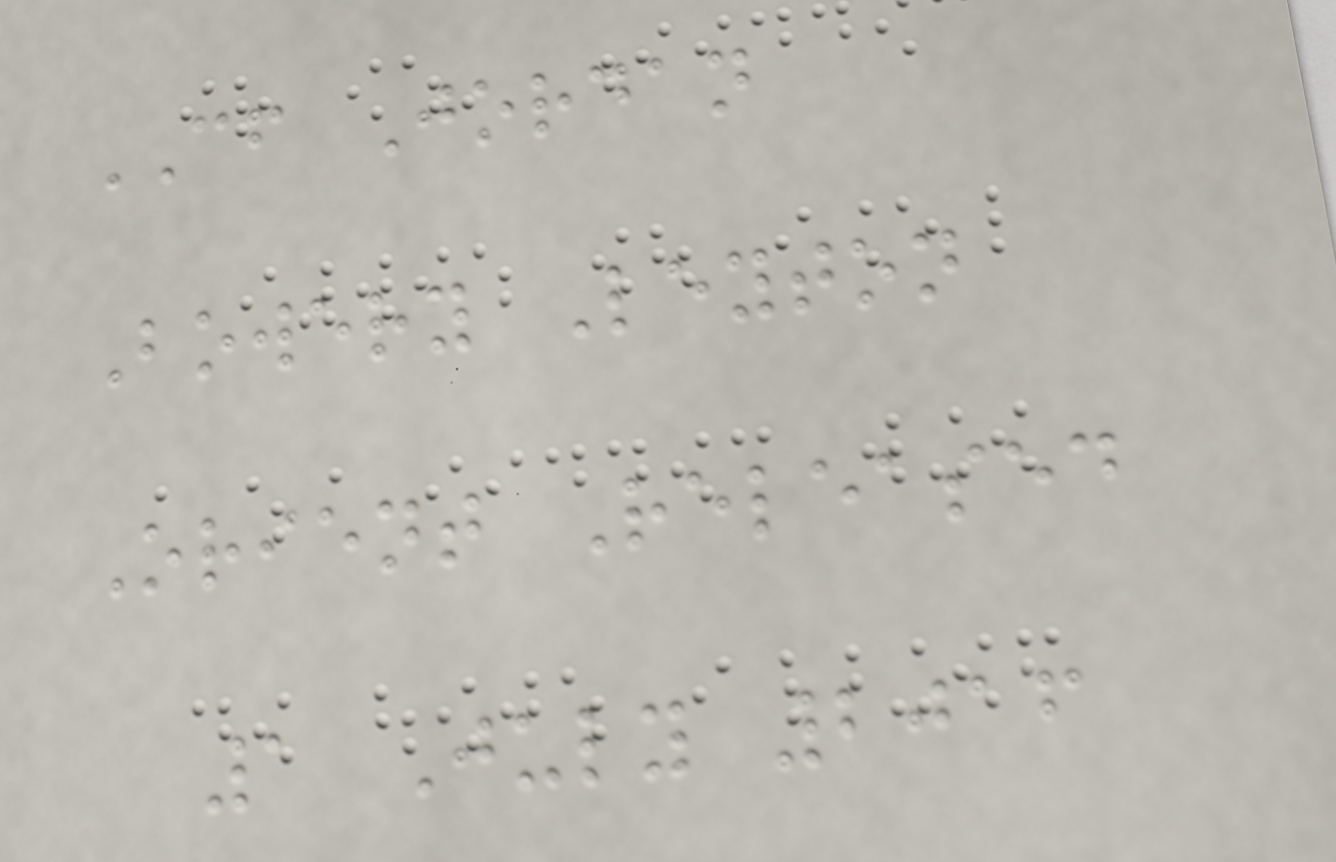CF Jordan
Bowery Leyton
Orient Released
1 July 2016
